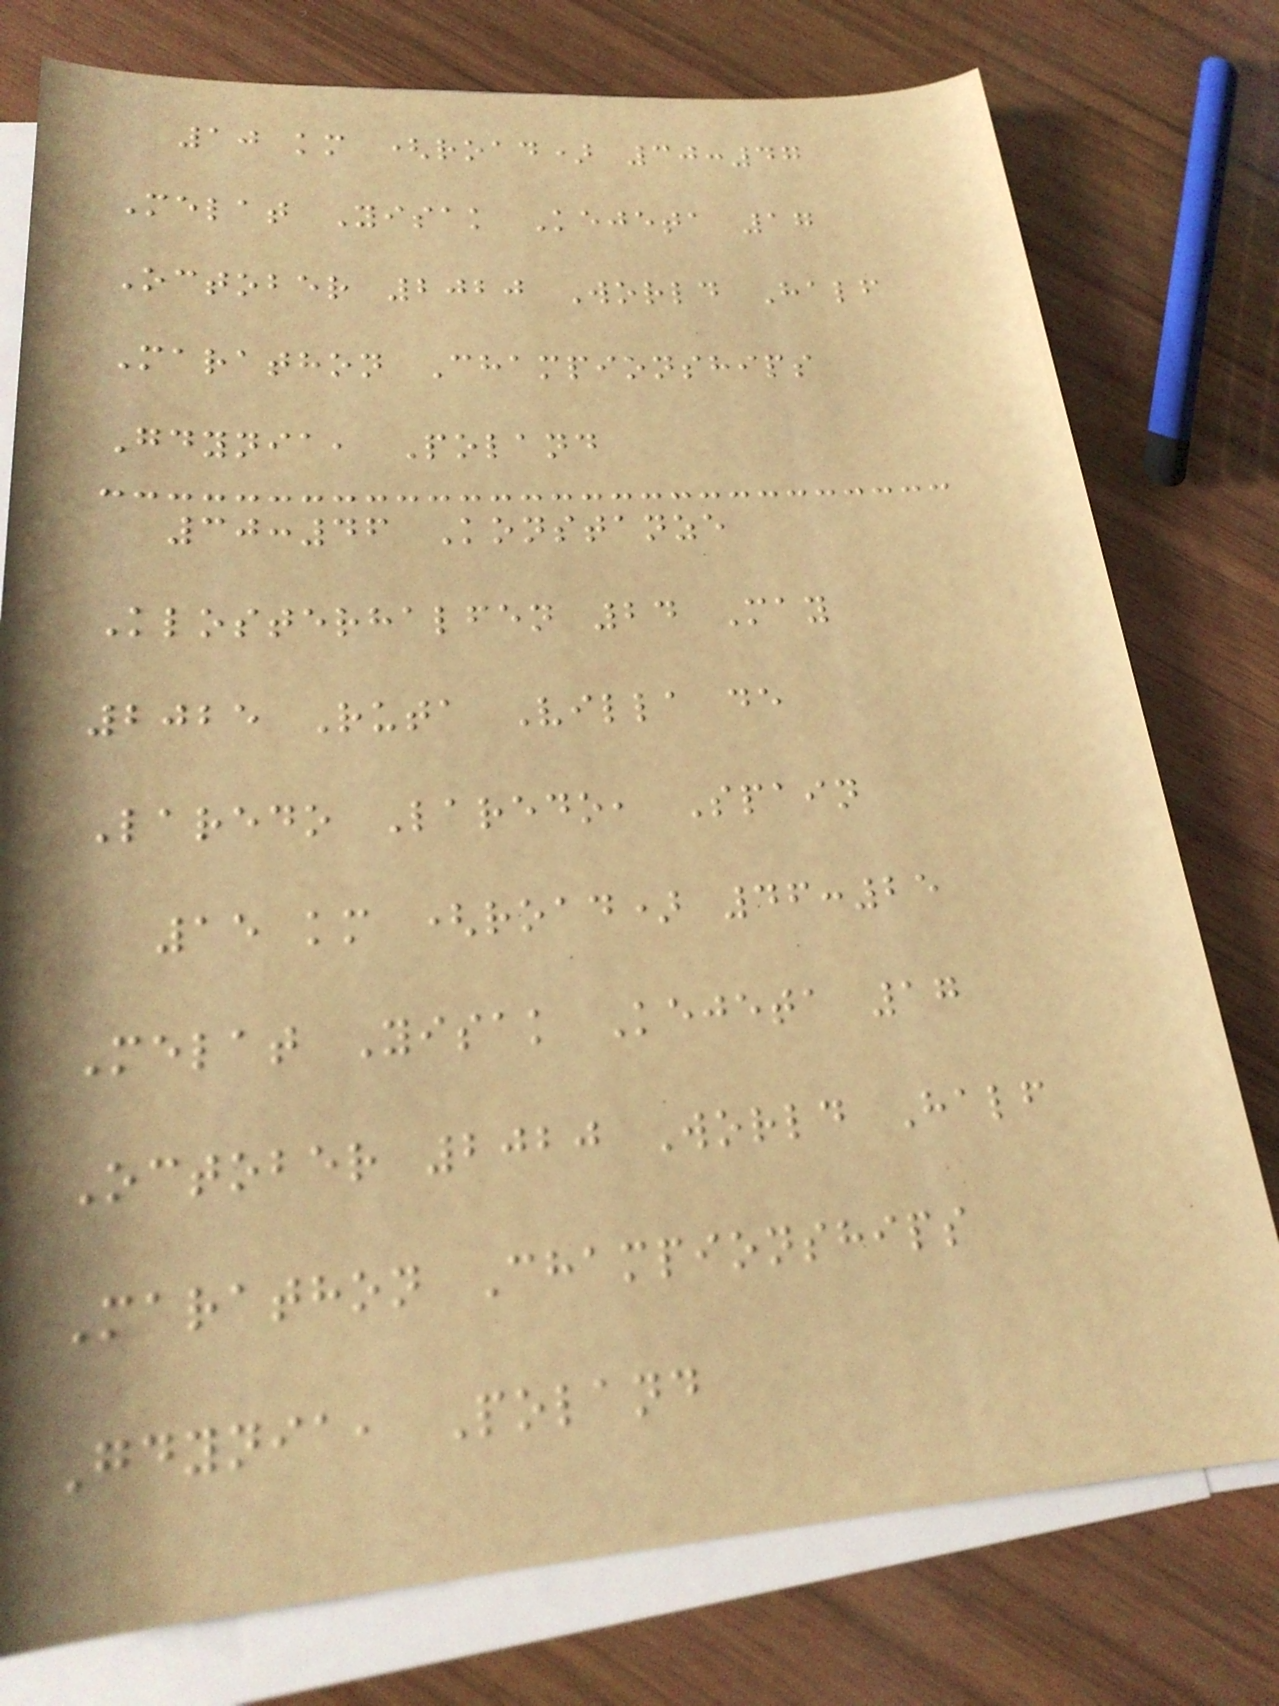10 km (road) 30:47
Melat Yisak Kejeta 17
October 2020 World Half
Marathon Championships
Gdynia, Poland
30:46 Konstanze
Klosterhalfen 24 May
2025 Ruta Villa de
Laredo Laredo, Spain
15 km (road) 46:25
Melat Yisak Kejeta 17
October 2020 World Half
Marathon Championships
Gdynia, Poland
